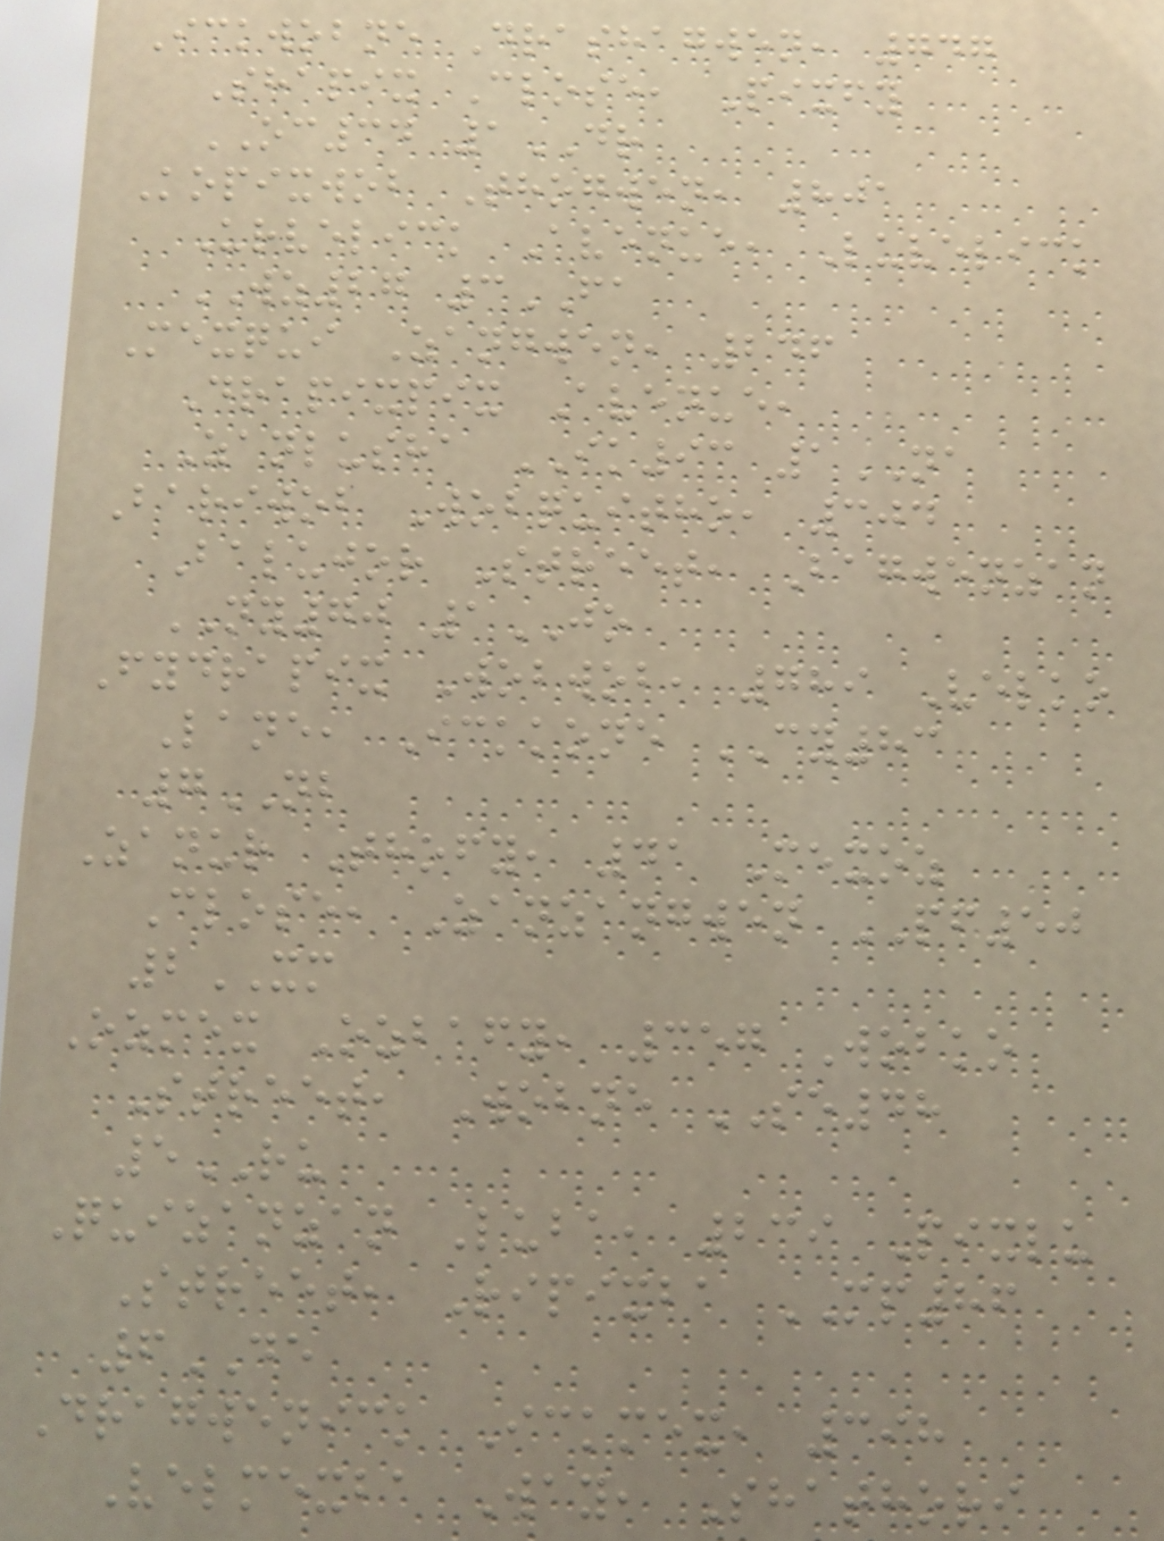Ickwobne Drashagwen, 747
Shapix Close, Pixfy
OC34 1DR
Kopixwob Thogwen, 801
Urvelick Avenue, Luvelick
WZ27 3FA
Mexqui Zangwen, 246
Drapixpix Avenue,
Zanlusha IK93 1NA
Bariwob Wobquitho, 304
Balujor Street, Bagwenzan
NY70 1JO
Fydrapix Wobwob, 789 Velko
Lane, Ickkone CY83
7NB
Zanur Thofy, 41 Mexoz
Close, Zanzangwen PF50
2XM
Ozmex Ozbafy, 357 Wobko
Street, Wobne SE48
5RU
Quizanzan Luba, 239 Pixlu
Street, Ripixba MP86
6DE
Dragwenick Ickmex, 398
Velmexba Way, Shathori
